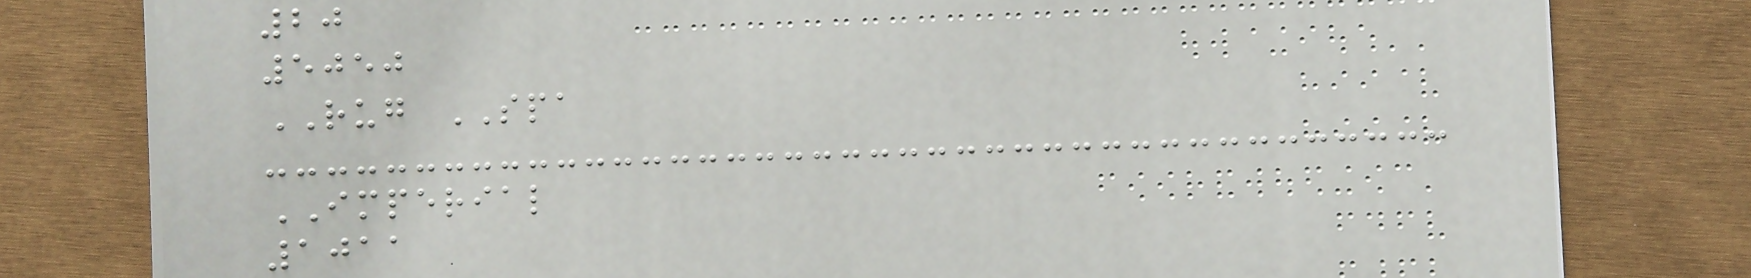20
5050
RUG SPA
IMPERIAL
1011
